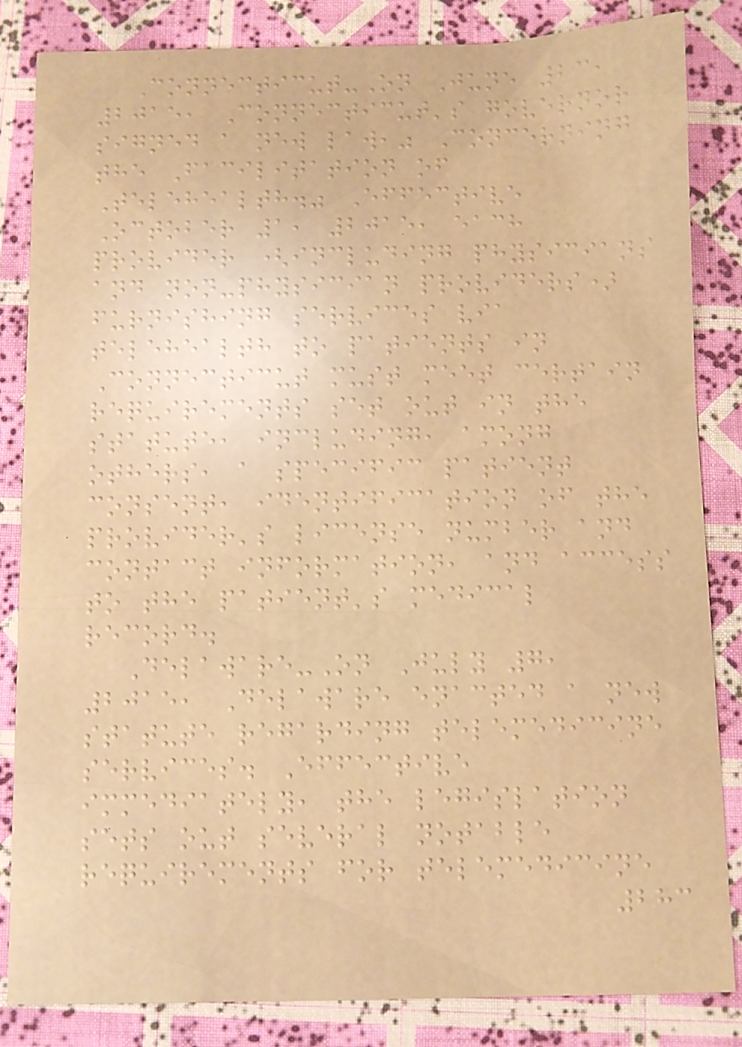Connecticut-On June 23,
2015, Connecticut's governor
signed a new law," Concerning
the Facilitation of
Telehealth." Effective
October 1, 2015, each
provider (including physicians
and non-physician providers)
furnishing services via
telehealth to patients in
Connecticut must meet certain
requirements set out in the
statute, including, among
others, a specific patient
consent, identification of the
provider's license number and
contact information, and access
to the patient's medical
record.
Delaware-On July 7,
2015, Delaware enacted a new
statute regarding telemedicine
services. Effective
immediately, the legislation
sets out several notable
requirements for telemedicine
283
